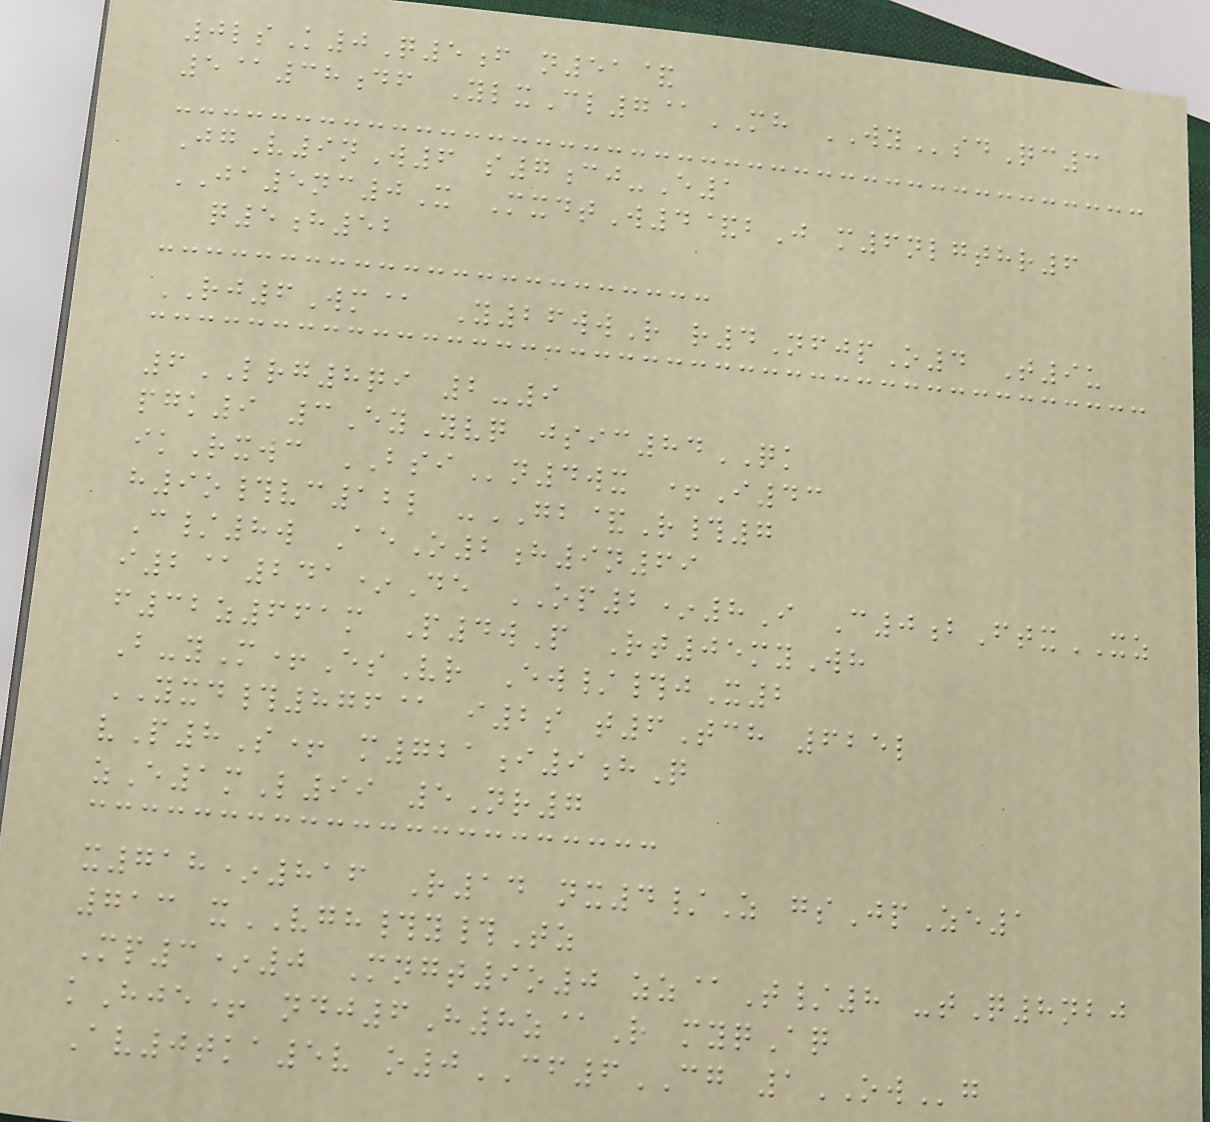0lsK0Q5f n51&
5@38df YlxCl7@MH WYsdQc3
JgV9nW6 s7cj-E1
JA5nc0X MxdtW4&bJ m6nlgthr6
q5h52
RJ6Wm@ Y26wwR r4NfjpO4 T9u
6LRG8qi 2-9
pgk9 3EyYvq jsic84QK
ikRxwc BSIn4wx +I43
h9o#vc12l -GB&R#7
C/8w AeO2h9n69
i2@241*De OP2*8I C0bFtxXZ
f32z661m P4wP Rt05myWh
B-yM+EsVr Ew/#jX2
YXD#876@ i2s t6Tch 625l
vP8S+ m721i9hQ
zE1mL99 5Nr7
x718*816 R14 nx4/Z gsJpZe1
713 xVGH#y#Tz
Mp3*0 Mngt9o0 zz@T/8 -tQ8nbj
kHje+ ndj6H8z@R myqAq
Av0tka5v o0CF6CG 1OWg
